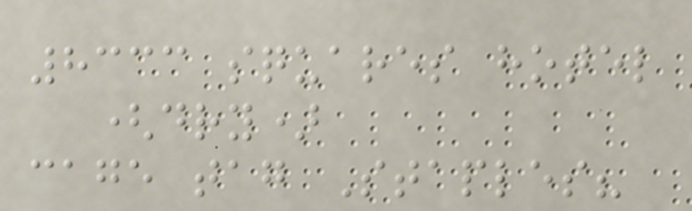8333 squares hotel
(dry)
cage tag Staples?
